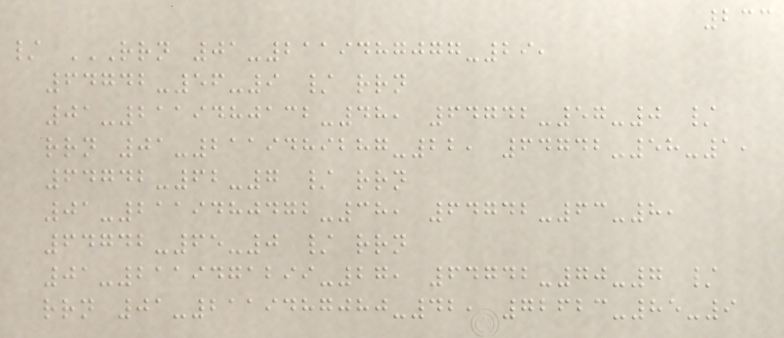233
/ RRN 01-2119487077-29,
64742-56-9 / RRN
01-2119480132-48, 64742-57-0 /
RRN 01-2119489287-22, 64742-58-1,
64742-62-7 / RRN
01-2119480472-38, 64742-63-8,
64742-65-0 / RRN
01-2119471299-27, 64742-70-7 /
RRN 01-2119487080-42, 72623-85-9
